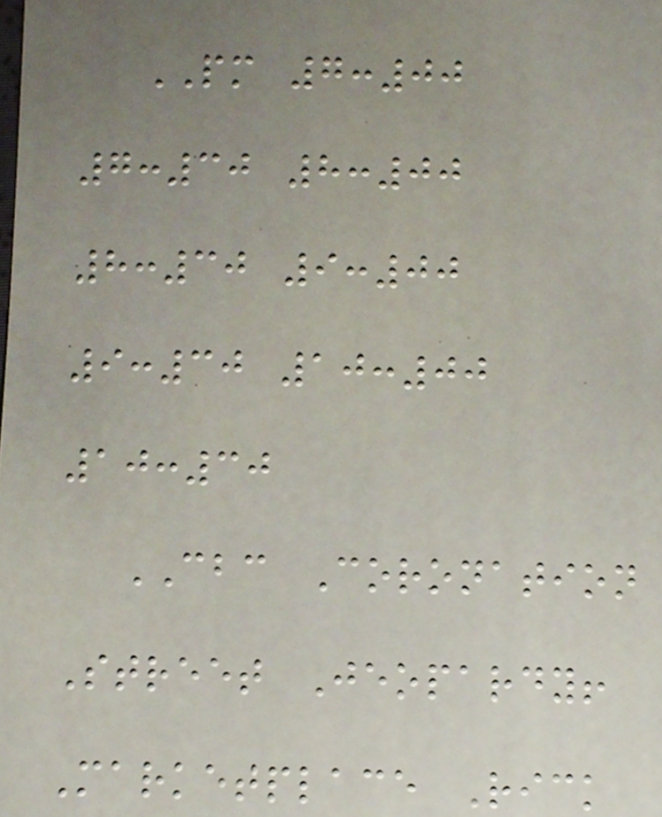PM 7:00
7:30 8:00
8:30 9:00
9:30 10:00
10:30
CBC Coronation
Street Jeopardy!
Marketplace Rick
